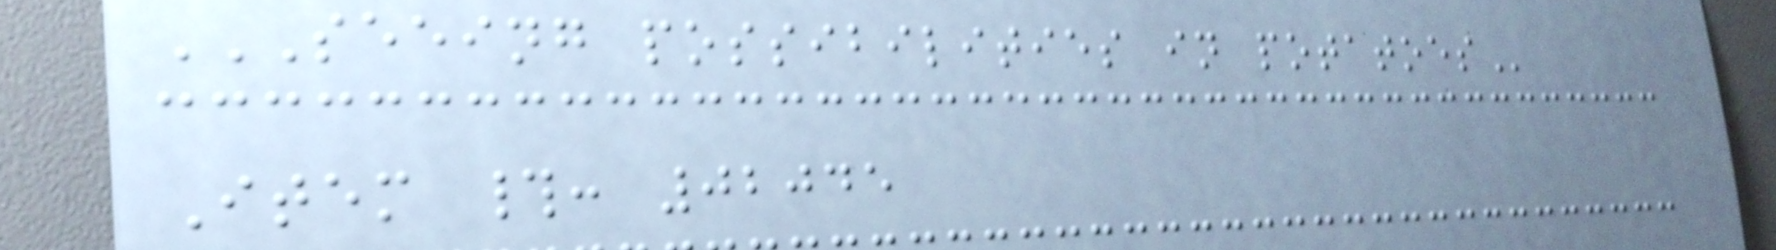SEEING POSSIBILITIES IN POTATOES
Item #: 02045
